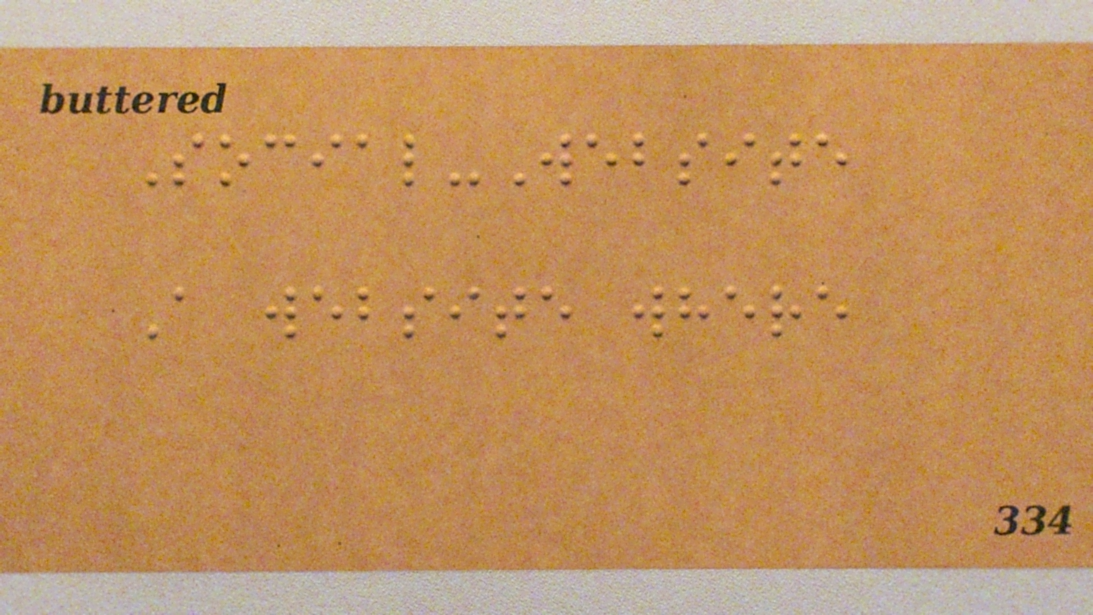Social-Website
A website where
